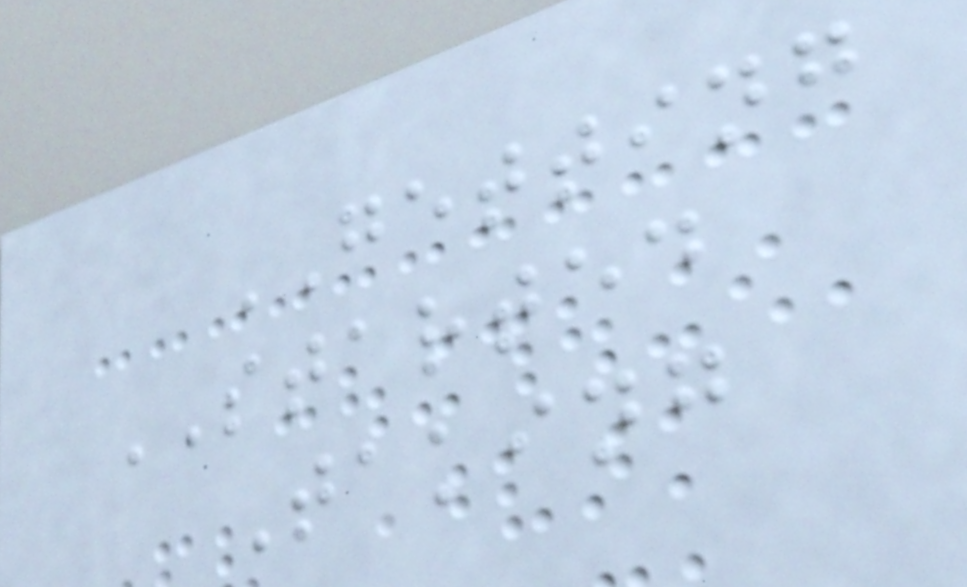GETTING
STARTED
Taking
